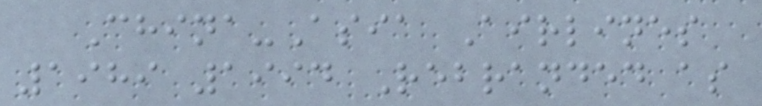China-Asia Airlines
1989 1994 Rebranded as
